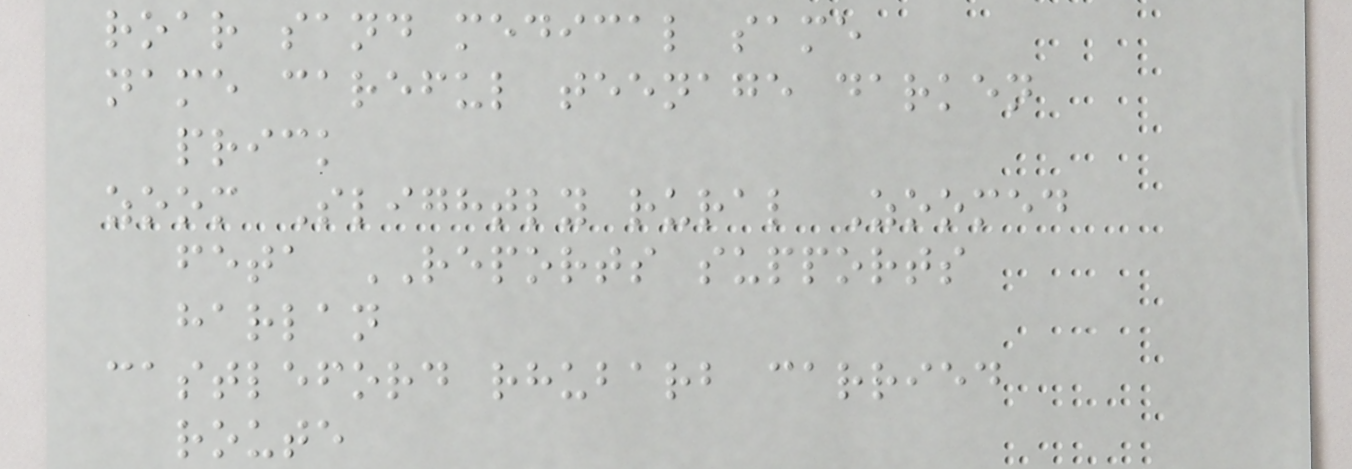roar sand medical same
name careful teenage darken
prick
zoom Slightly rural Zoomed
feta REPORTS supports
harlan
castleford rhubarb carried
route
